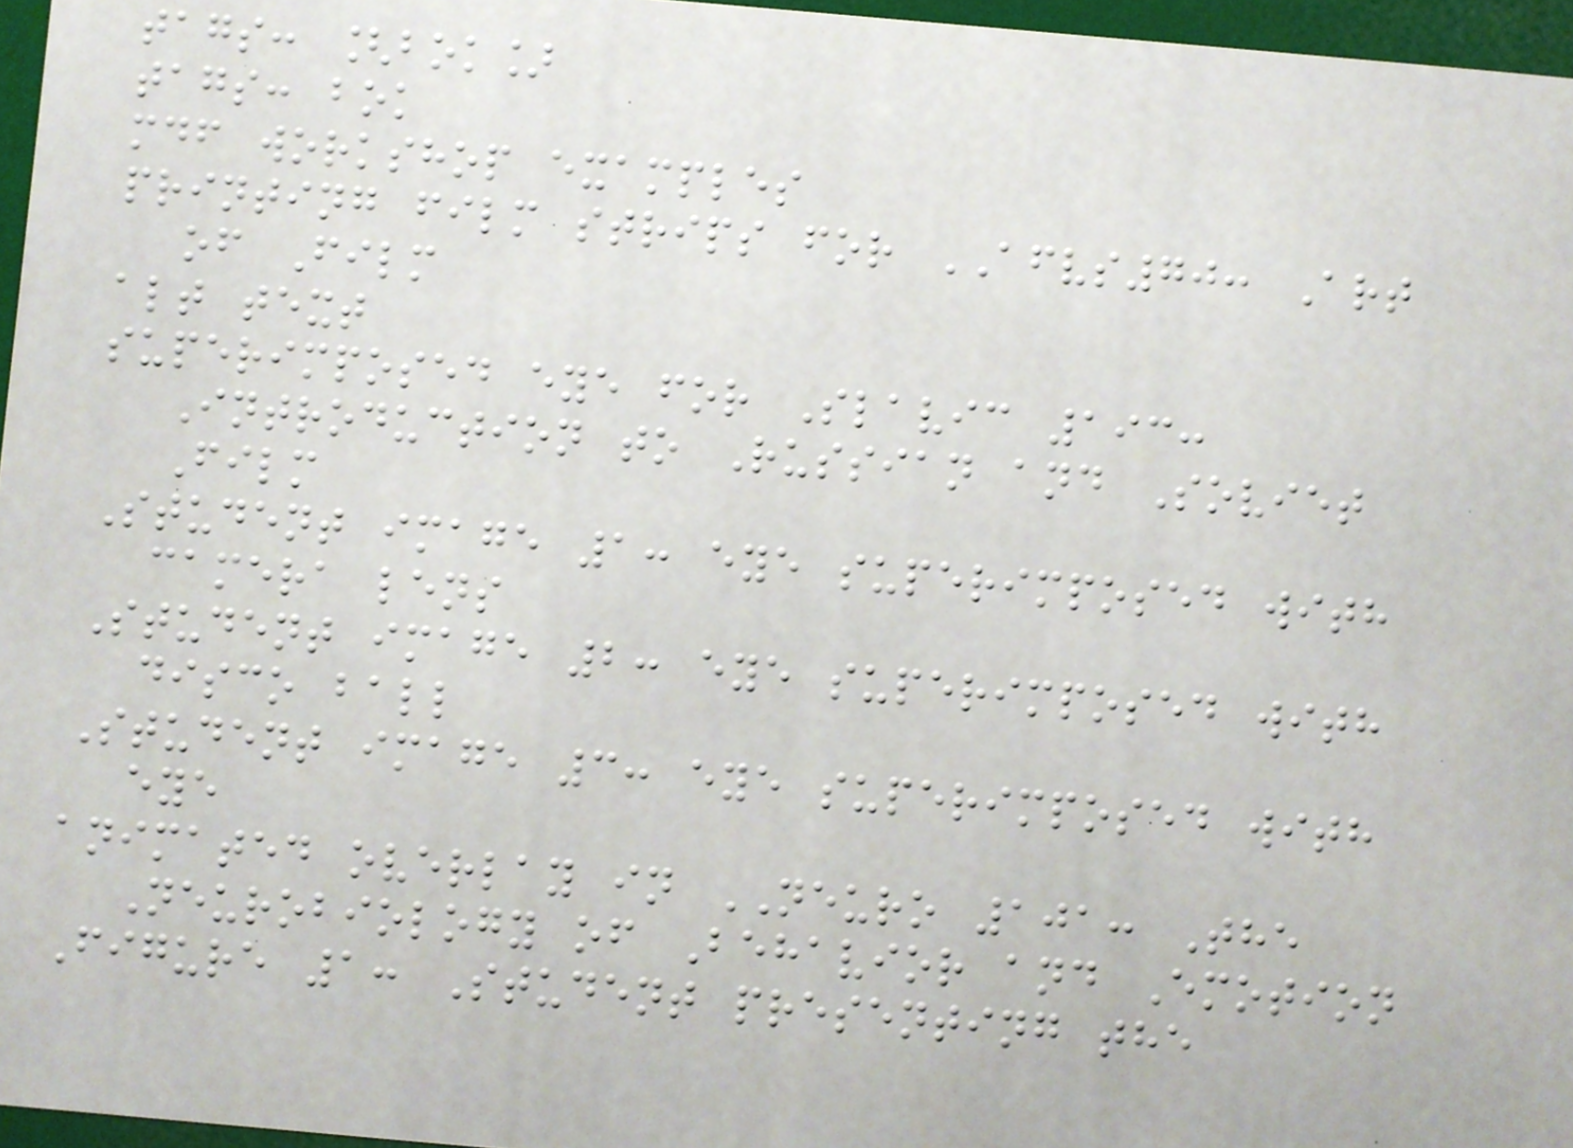tags: [bok]
tags: bok
mdf workshop examples
printing film strips for AFVS70: Art
of Film
alt text
superimposed eye for Slavic 193:
Introduction to Russian and Soviet
Film
Student image 1: eye superimposed with
camera lens
Student image 2: eye superimposed with
disco ball
Student image 3: eye superimposed with
eye
animated overlay in NEURO 101: The
Neurobiology of Behavior and Emotion
Figure 1: Student presenting the
